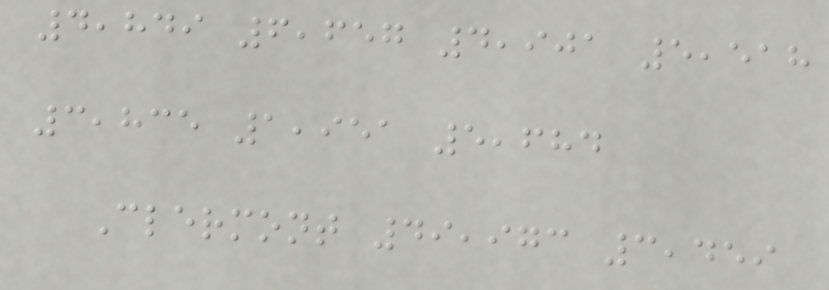4,849 6,657 4,901 5,518
3,835 1,951 5,684
Clermont 49,973 3,459
